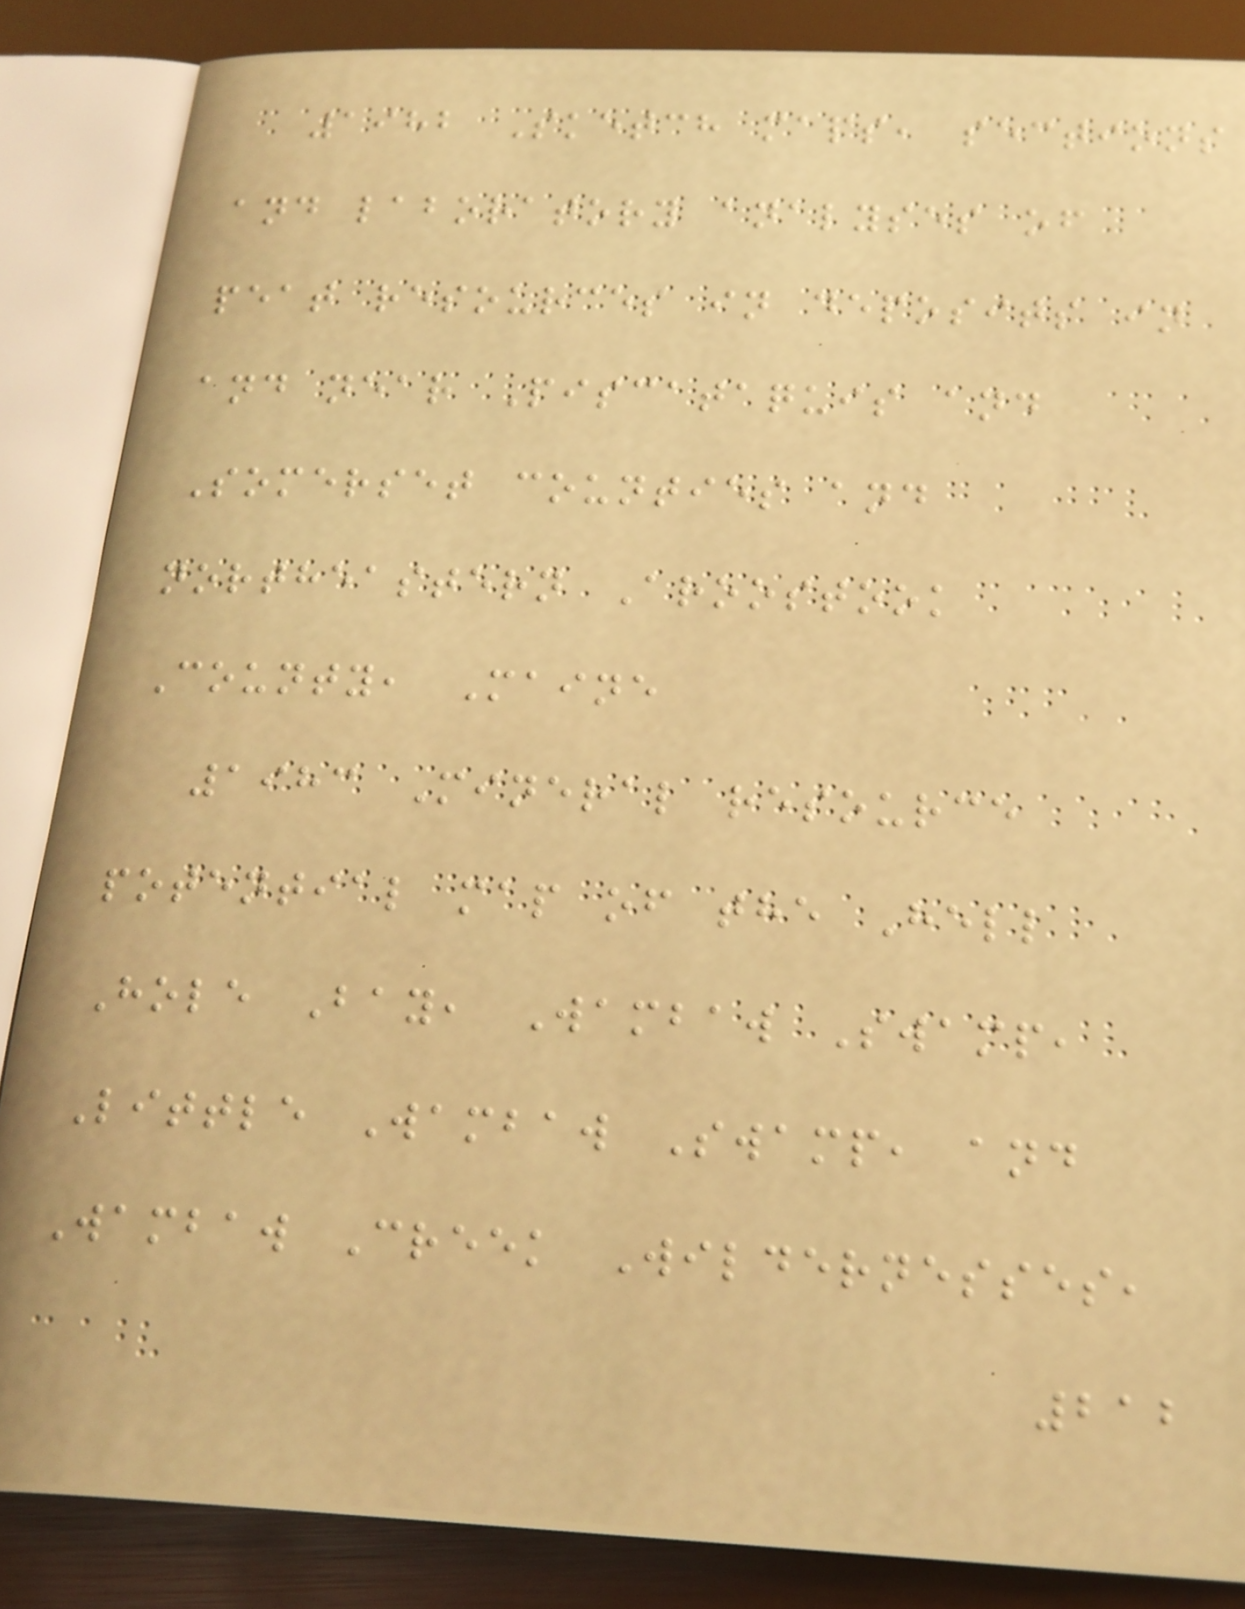1982 Sketch maps, sections
and laboratory analyses of
peat resources in deposits in
and near Piscataquis and
Somerset counties and
northeastern Aroostook
County, Maine
1983 Mineral resource
potential map of the Hell
Hole Bay, Wambaw Swamp,
Little Wambaw Swamp, and
Wambaw Creek Wildernesses,
212
